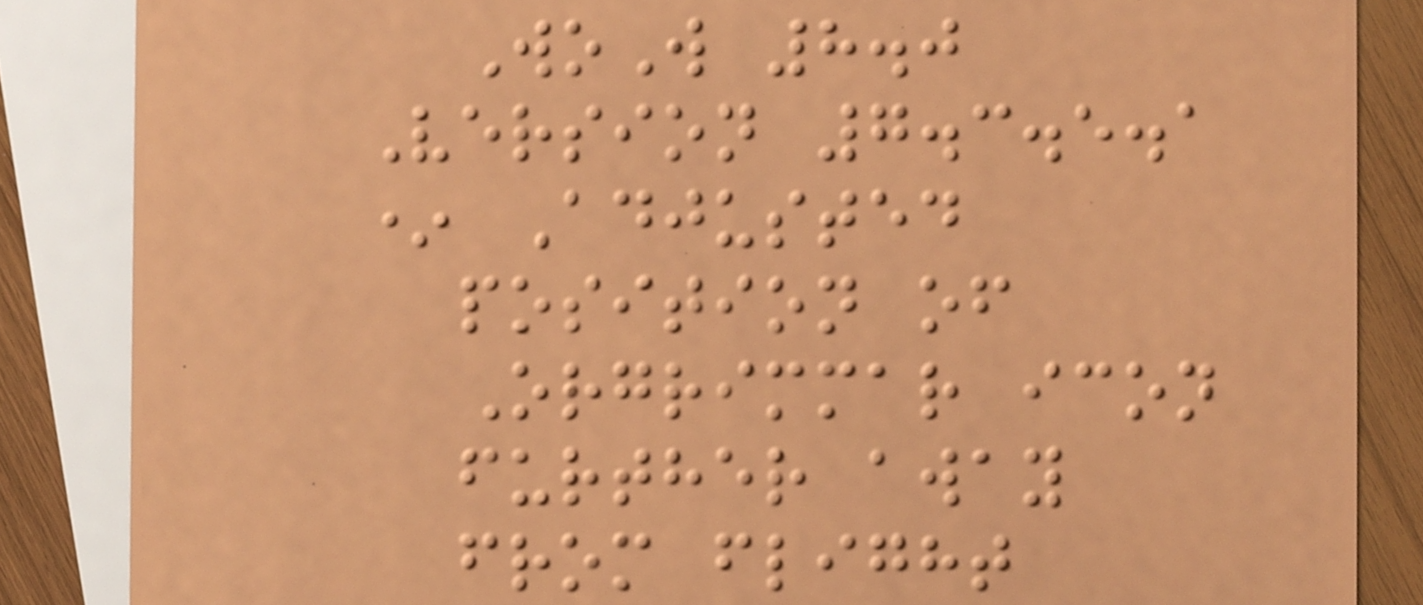WoW 8.0
Version 7.3.5.1
* Adjusted
position of
Orgrimmar icon
further away
from flight
